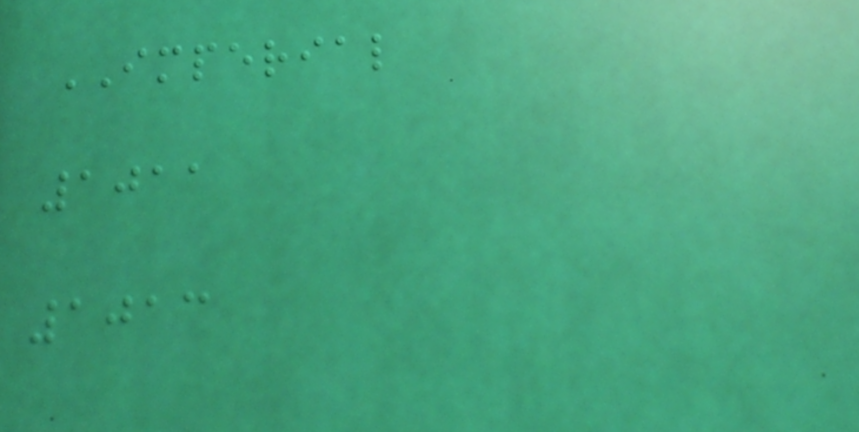IMPERIAL
1011
1013
